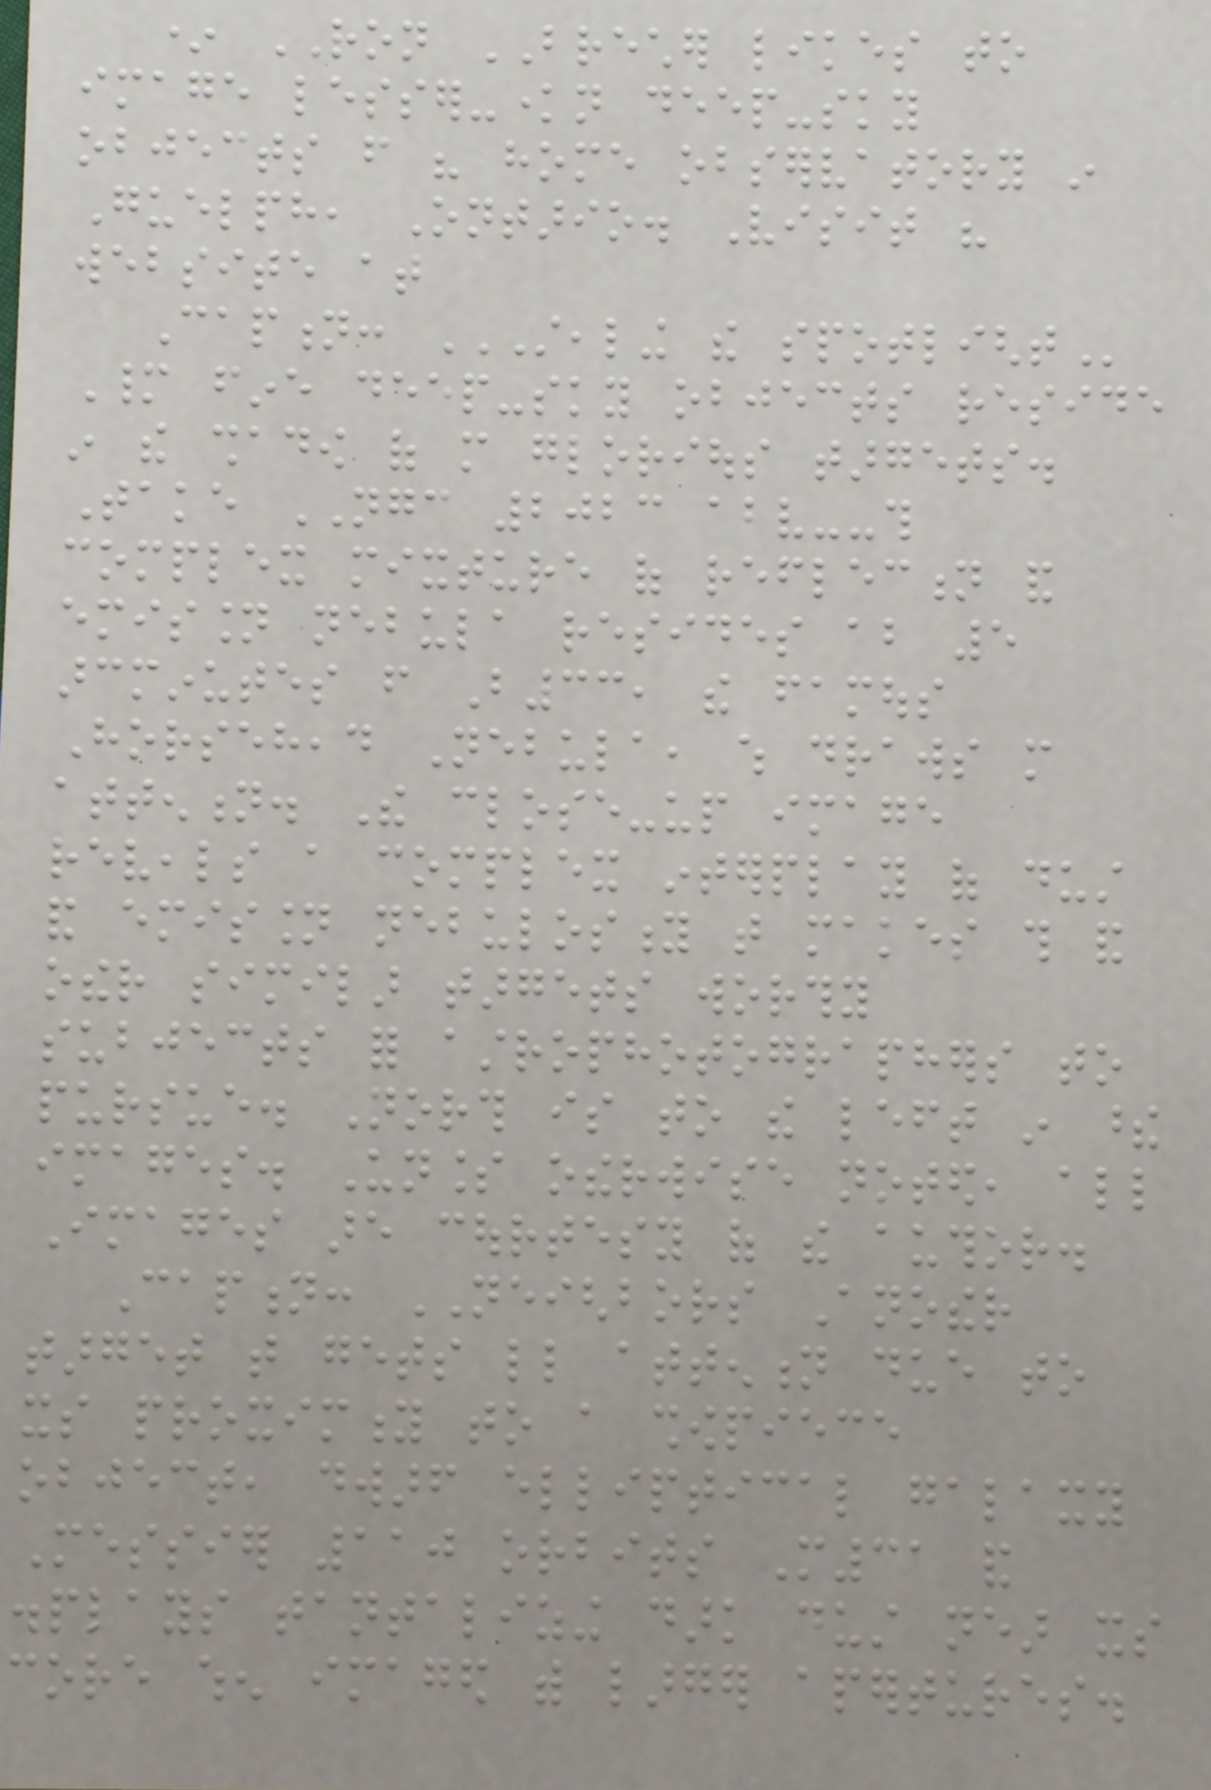* RON BRECHER likes to
image lesser-known deep-sky
objects from his home observatory in
Guelph, Ontario. Visit his
website at
Caption: STEALING THE SPOTLIGHT
Many fine deep-sky objects reside
in the shadow of more glorious targets.
Take NGC 2023 above--this
complex mixture of reflection and
emission nebula resides about 5
arcminutes from B33, the famous
Horsehead Nebula, which draws more
attention. The close-up image
reveals a complex interplay of dust
and emission nebulosity that makes this and
other similar targets worthy
subjects for astrophotographers to
pursue. North is to the left in these
images. Unless otherwise noted, all
Images are courtesy of the author.
Caption: NEIGHBORS Another
target that gets little attention due to
its proximity to a showpiece
object, dwarf elliptical galaxy
Messier 110 orbits M31 and
displays tantalizing dark dust near its
core when imaged with larger apertures.
